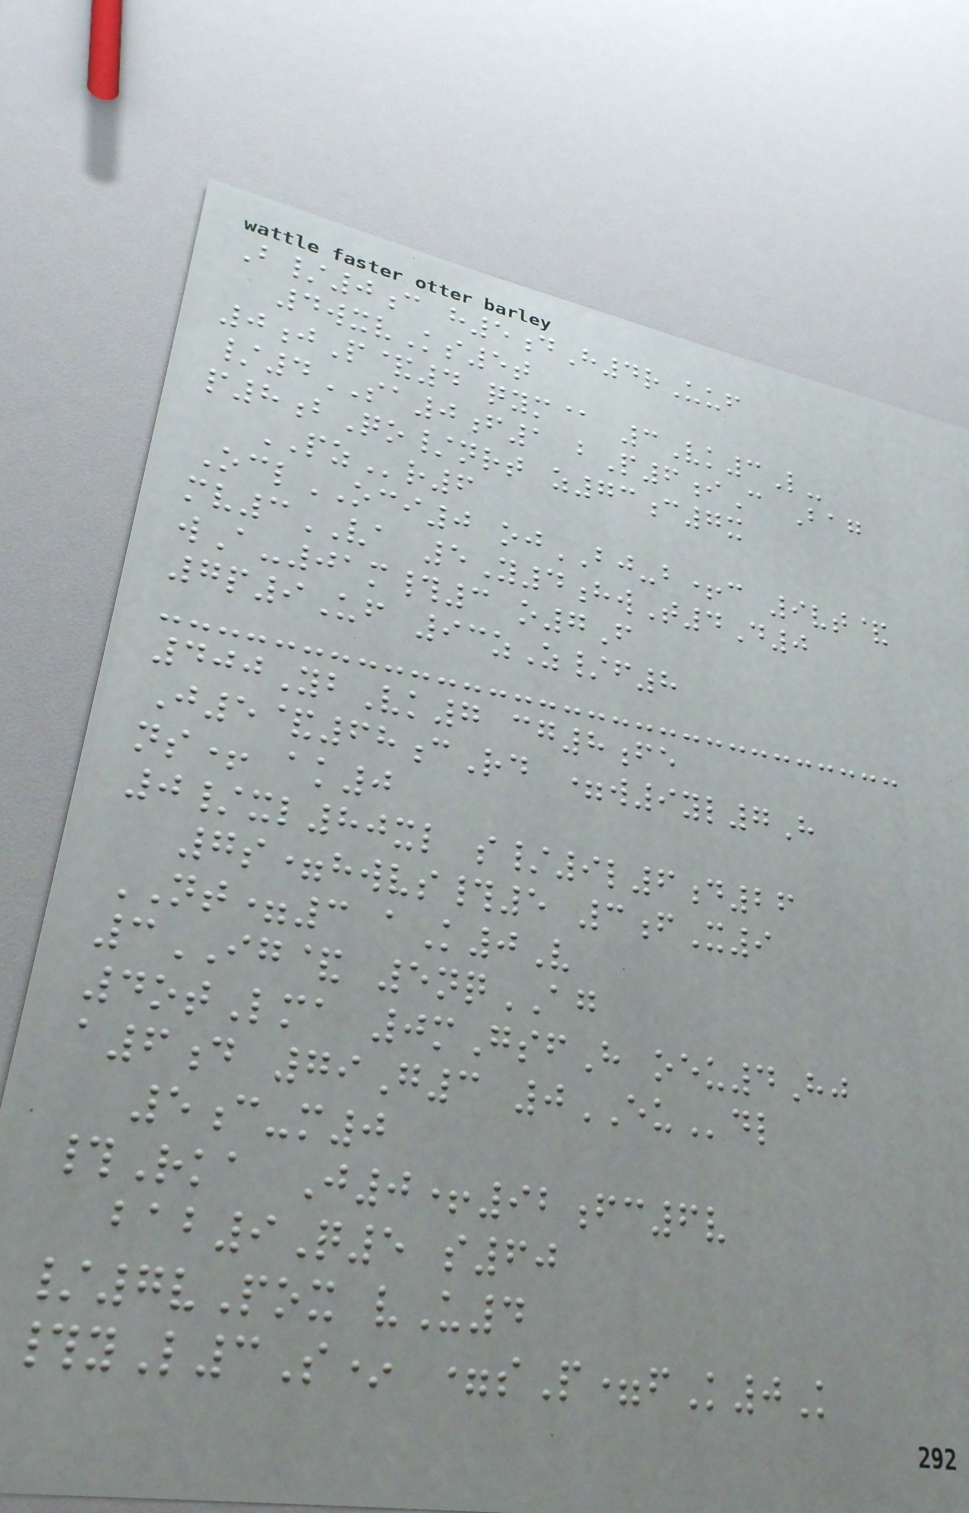B/0c h5dH4rUuf
4wxvKs5t
0jP&4 qym@ 3Vk3L-
/4SA0f1 bP6iC Bag
p8bQo/nrt z73c7x
PZr6
OclOCI0 ojBJ-b+c 9vt&
mv3VA 5Y4hwT4D0
wA-01m#3 o7F
7p9Uf 93zZ/f8
400YbVk7 cg8fe
J5&68cRd =w9yl7H
ns+ ak0
0/xl80xl s/9l6d26
7s=hwvs#5 3fX9
NT=3 aK0V
3IG& 5nqAG
4otLma 0mGsfH oeu4Hj
a6d 79G3 0EUdl
5c-m0
#Rka J0+92fc6v
bab9Q5 s60
/7vPox vU4
#yL3S* =sP=fK0K
